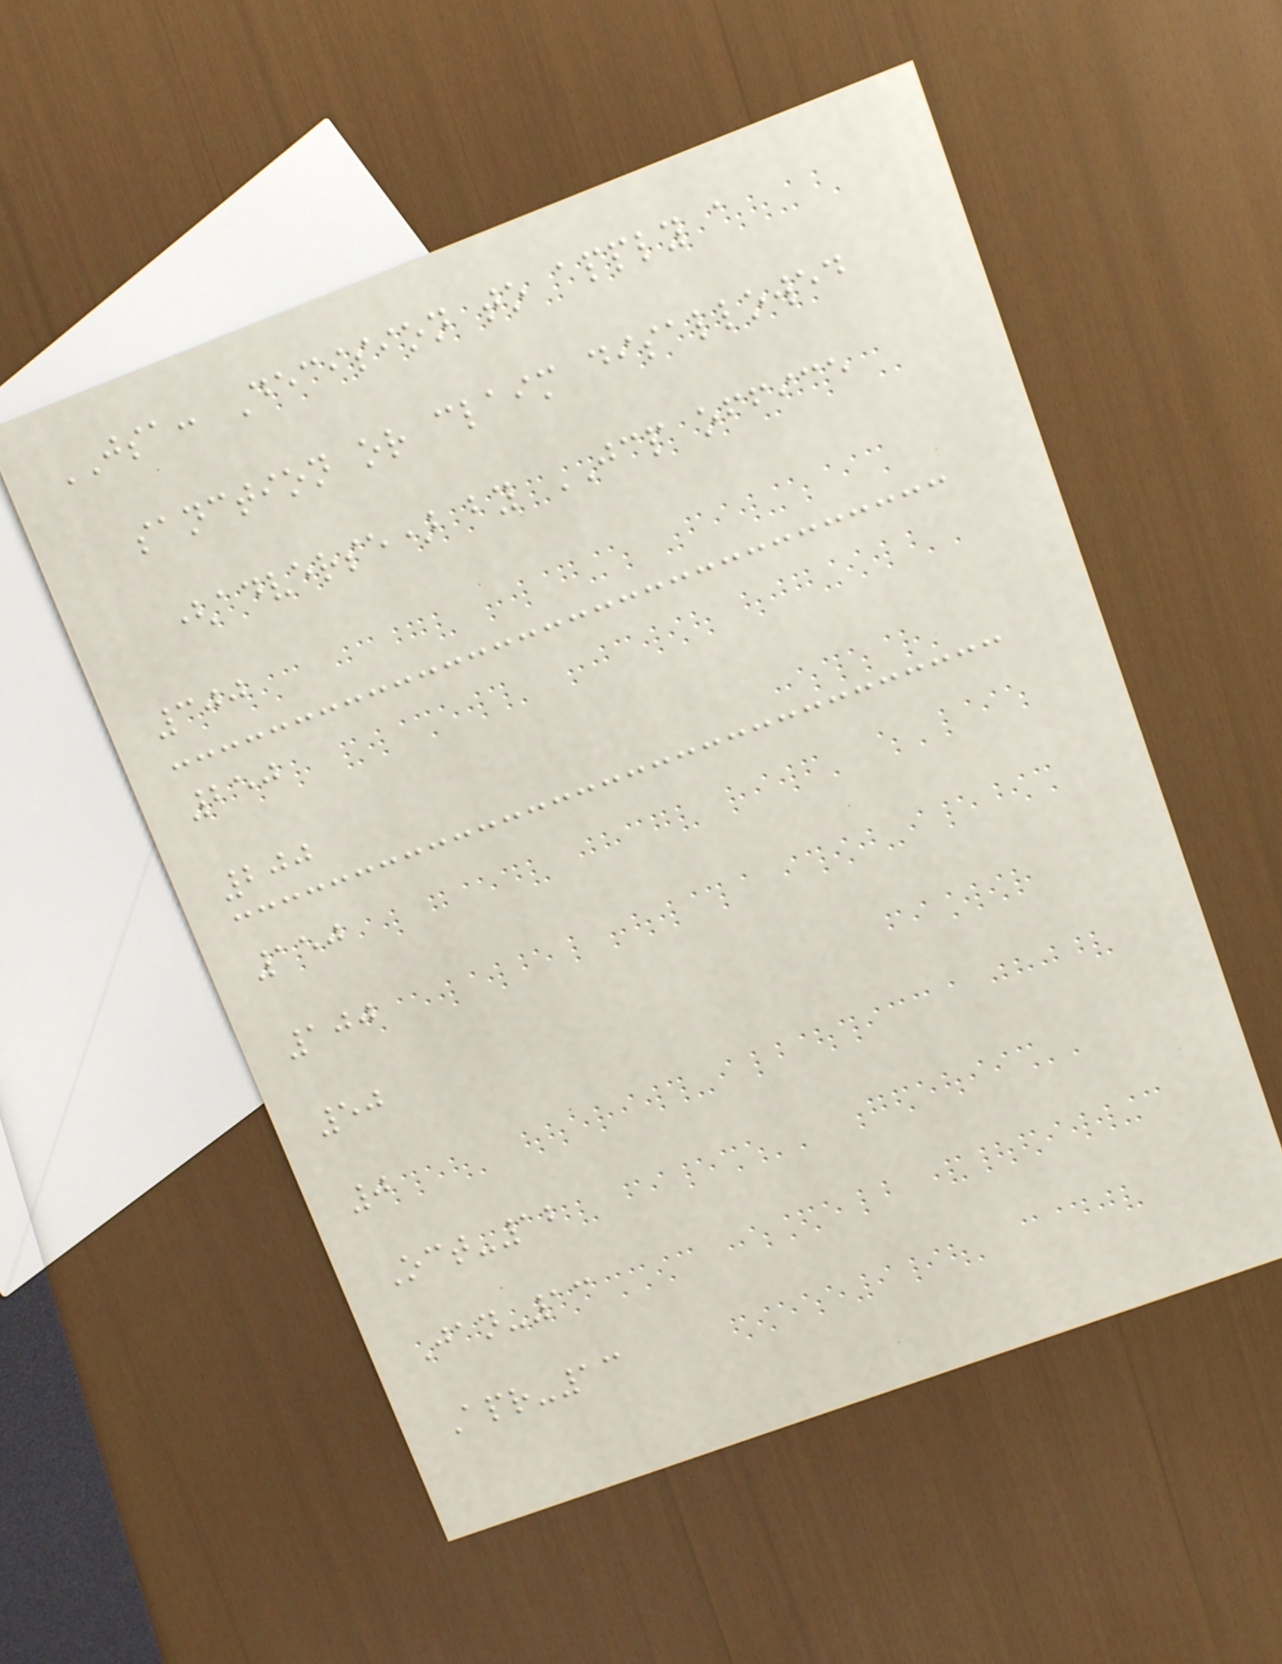JSA: Decision to apply a
sanction or claim disallowed
(adverse) by JCP office
300
250
200
150
100
50
0
Oct-12
Jan-13
Apr-13
